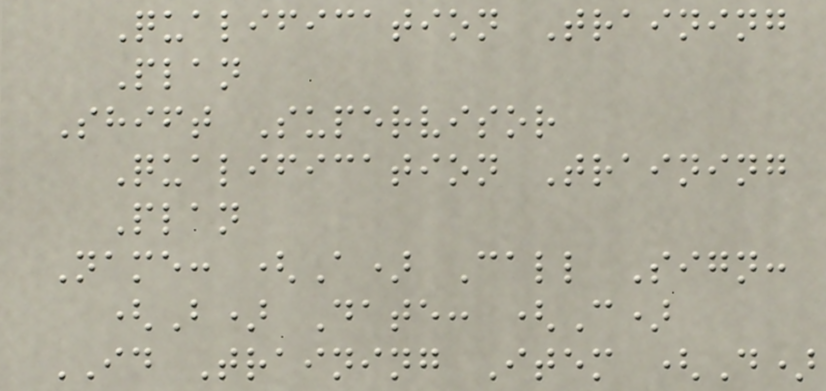Qualification Training
Plan
Shift Supervisor
Qualification Training
Plan
Name: (A) Call Sign:
(B) Date: (C)
ID Training Item (D)
